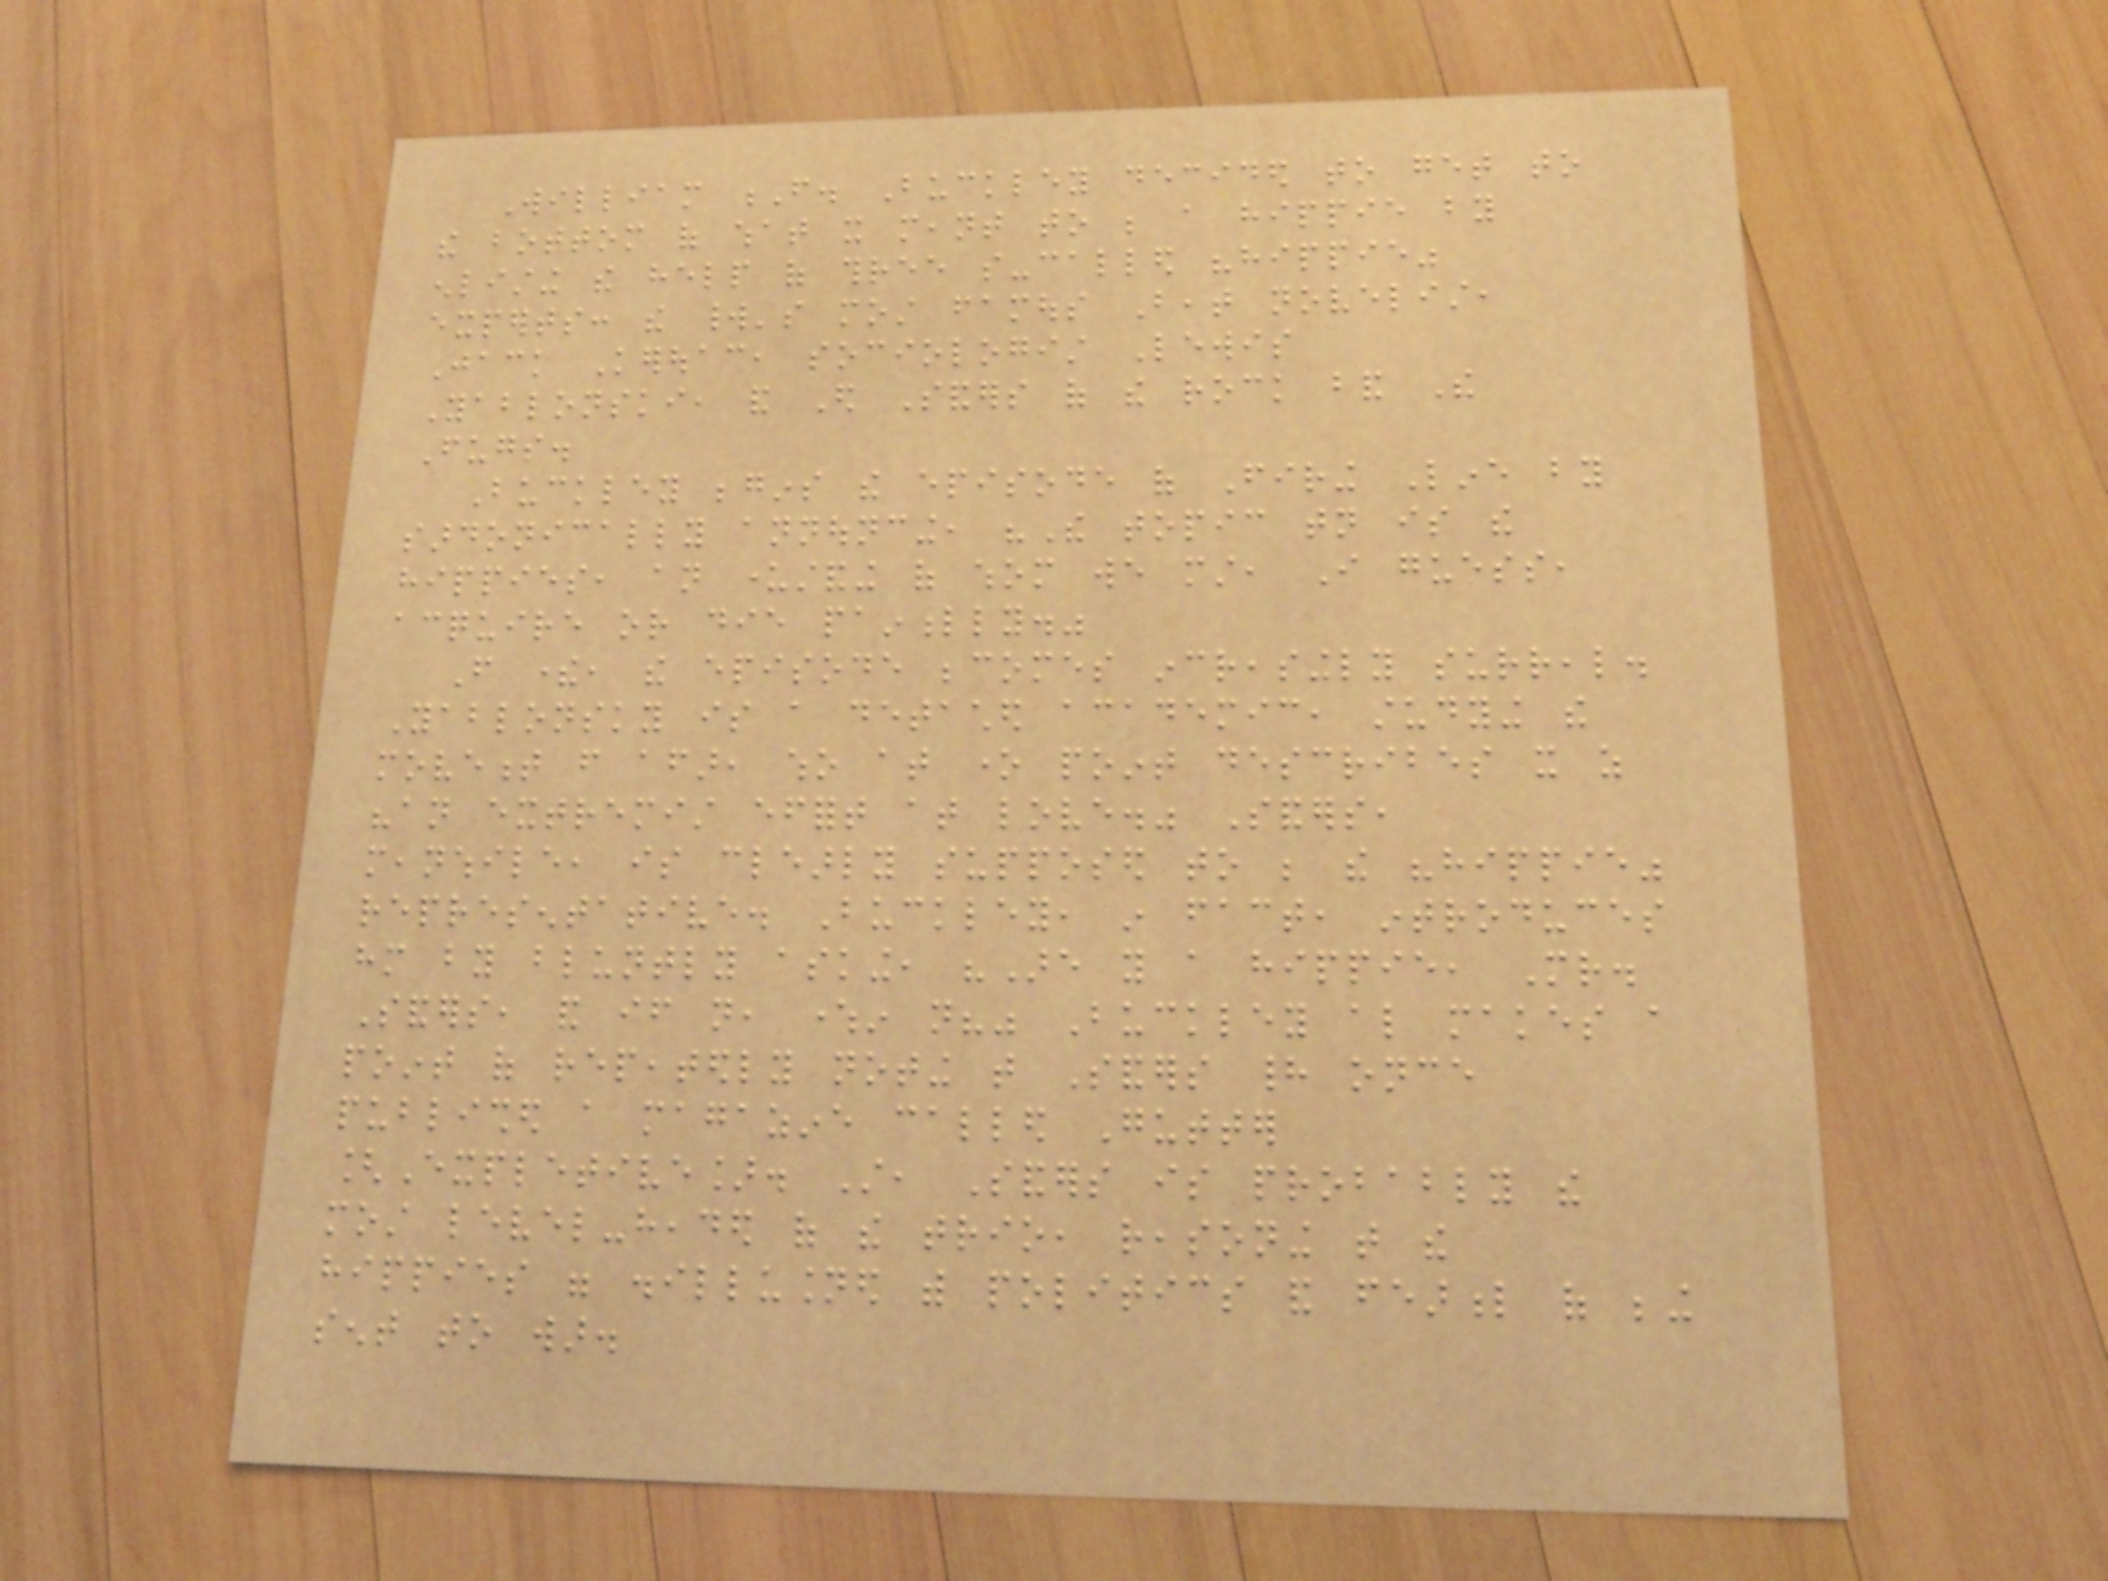William F. Buckley decided to get to
the bottom of what it meant to be a hippie by
enlisting the help of three so-called "hippie"
experts: the world's most famous Beat novelist,
Jack Kerouac, sociologist Lewis
Yablonski, and Ed Sanders of the rock band The
Fugs.
Buckley begins the episode of Firing Line by
sardonically announcing, "The topic tonight is the
hippies, an understanding of whom we must, I guess,
acquire or die painfully."
From there, the episode becomes increasingly surreal.
Yablonsky is a detached academic, studying the
movement from afar, who at one point describes it as
"an extremist effort at love." Sanders,
meanwhile, is clearly supposed to be the "hippie"
representative. Buckley, in fact, introduces
him by bluntly asking, "Are you a hippie, Mr.
Sanders, and if not, wherein not?" Buckley also makes a
point of repeatedly noting that Sanders had once
published a magazine called Gutter
[Expletive]. Still, Sanders is probably the
most level-headed of the trio, reasoning that the
hippies were disillusioned with politics and fearful of being
sent to war.
